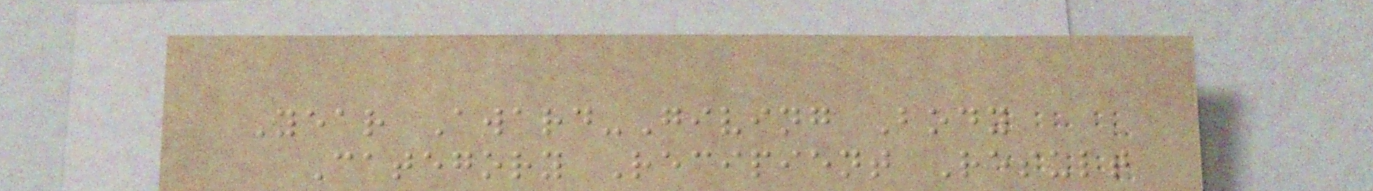Year Award-Giving Body
Category Recipient Result
